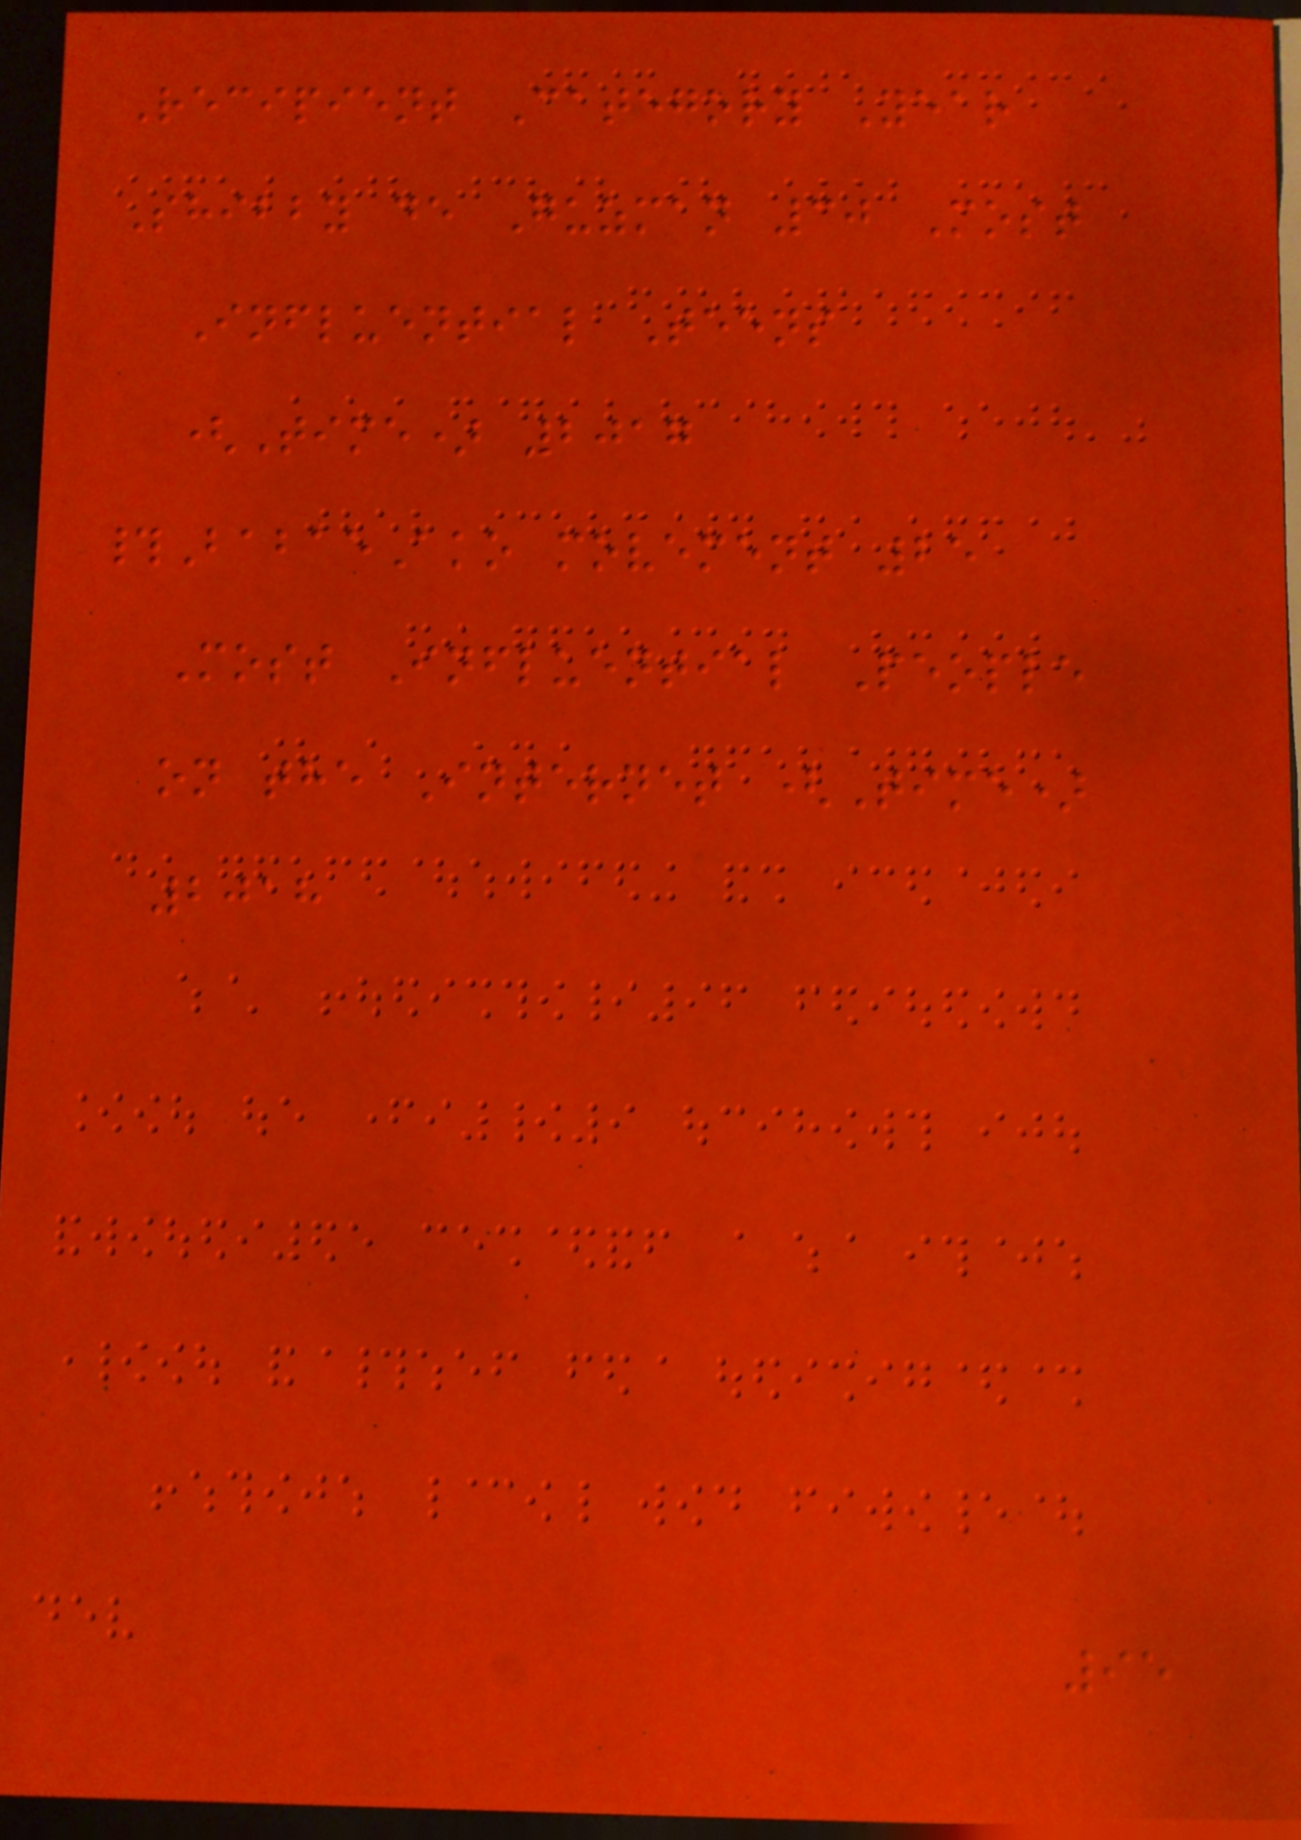Recipient Category Year
Shibby de Guzman 30 Most
Influential Teens
(Time) 2017
#BabaeAko movement 25
Most Influential People
on the Internet (Time)
2018
95
